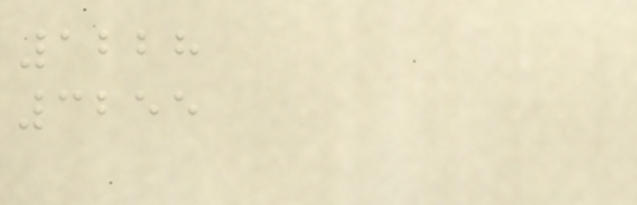1228
3255
